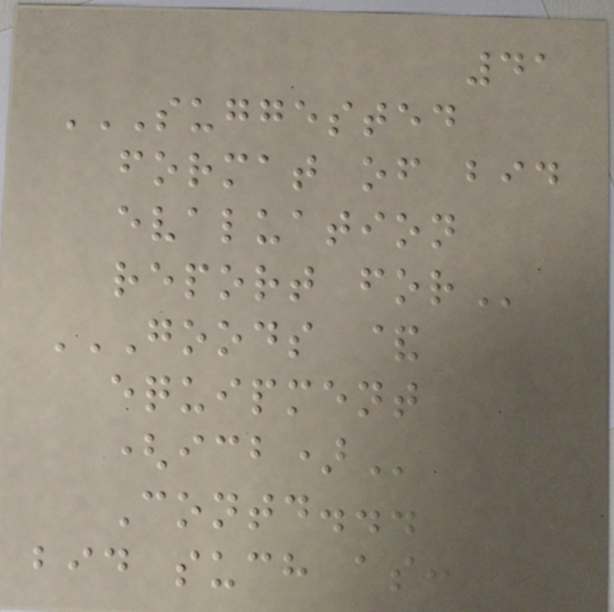41
SUGGESTED
FORMAT OF BID
EVALUATION
REPORT FOR
GOODS &
EQUIPMENT
(ICB)
Contd...
bid such as:
